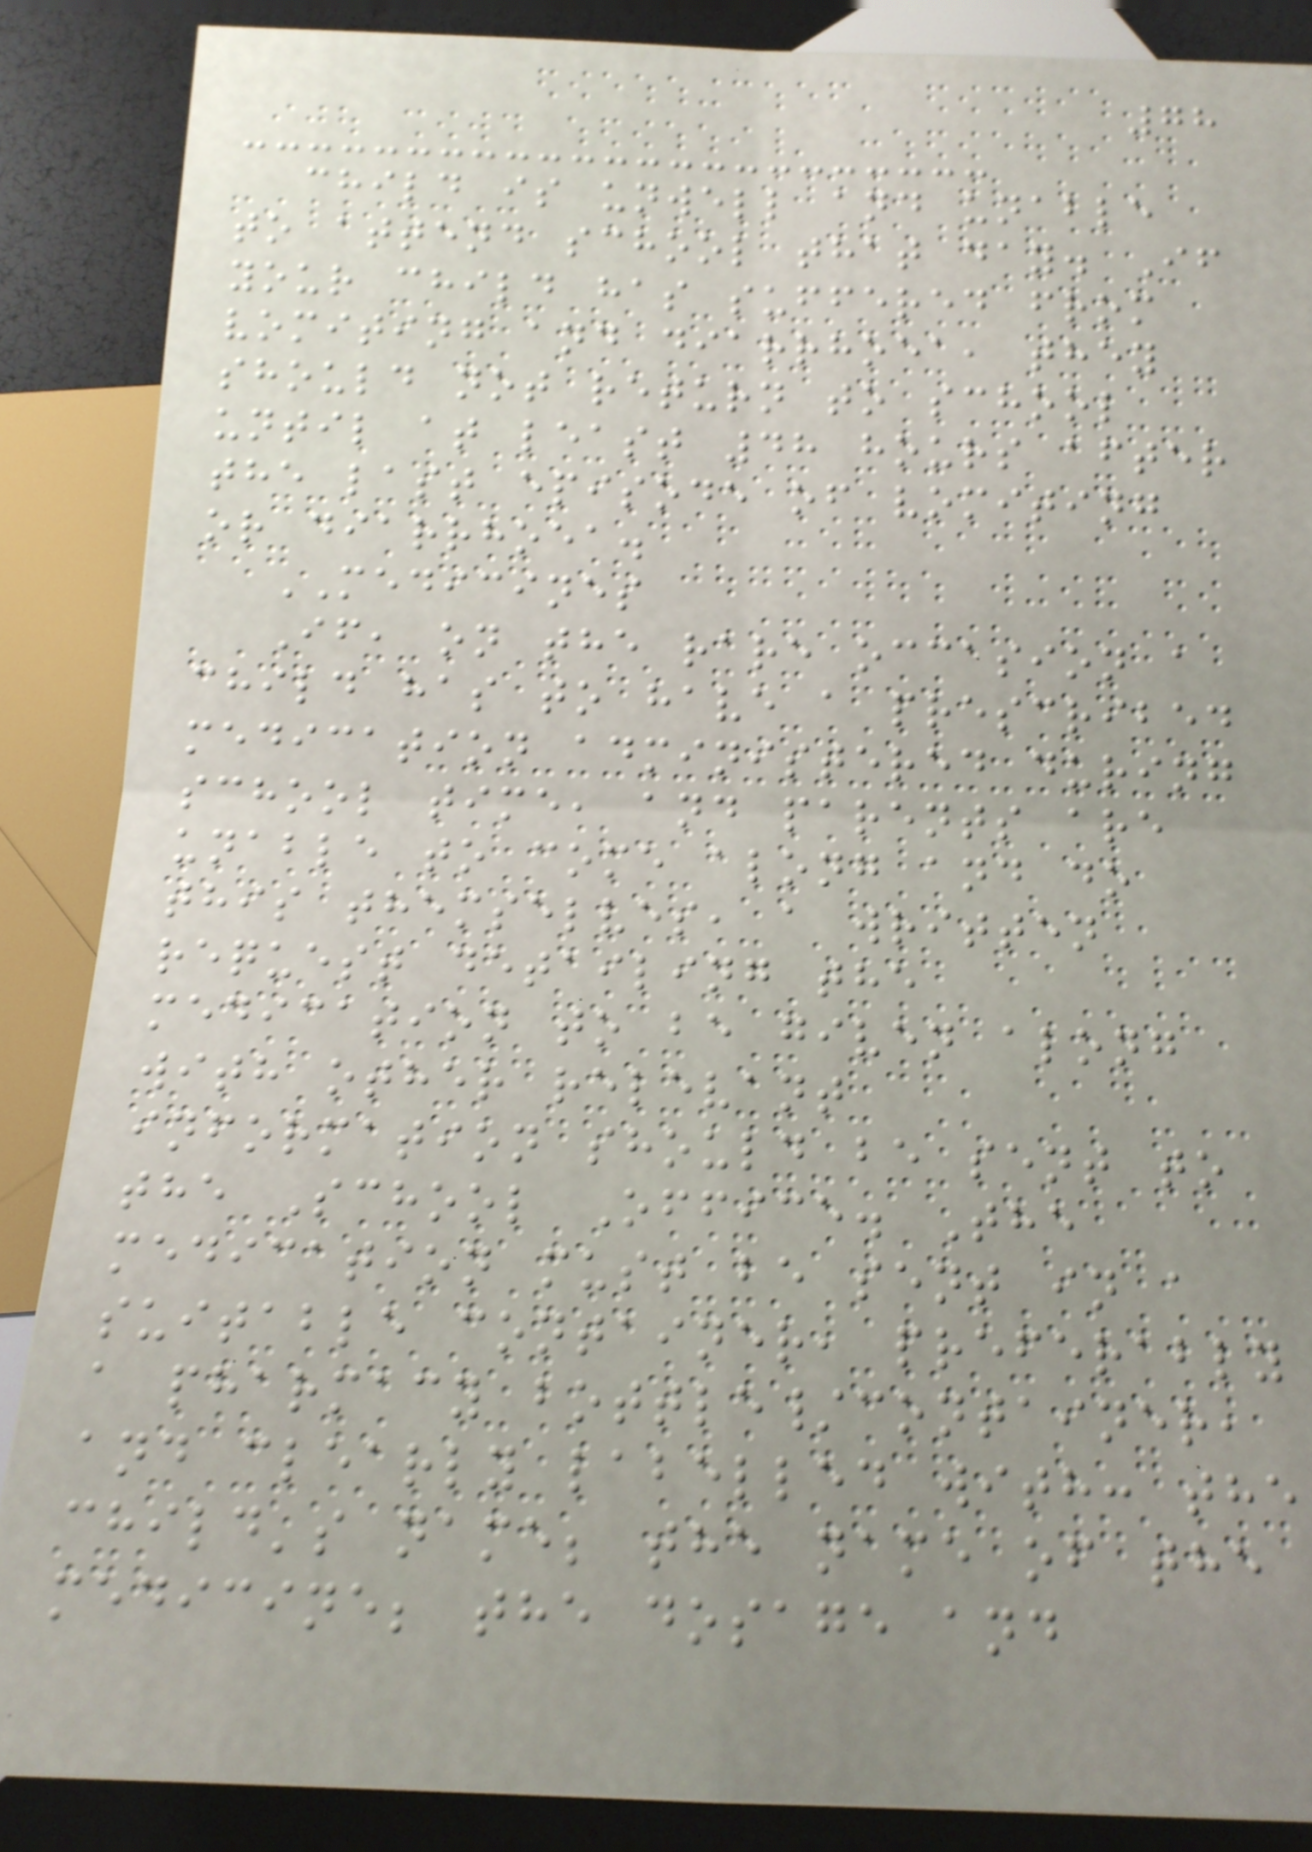78
child is unwell and unable
to attend school that day. If
your child has suffered from
vomiting and diarrhoea, they
should not return to school
until at least 48 hours after
the last episode of vomiting
or diarrhoea.
MEDICINES
If, on the rare occasion a
child has to have a prescribed
medication administered during
school time, and parents are
unable to come along and do
this themselves, a written
request detailing the
medication to be given along
with other relevant
information should be sent to
the School Office. The
medication must be sent in a
suitable container, preferably
a pharmacy bottle/container,
and clearly labelled with: the
child's name; the name of the
medicine; the dosage and
